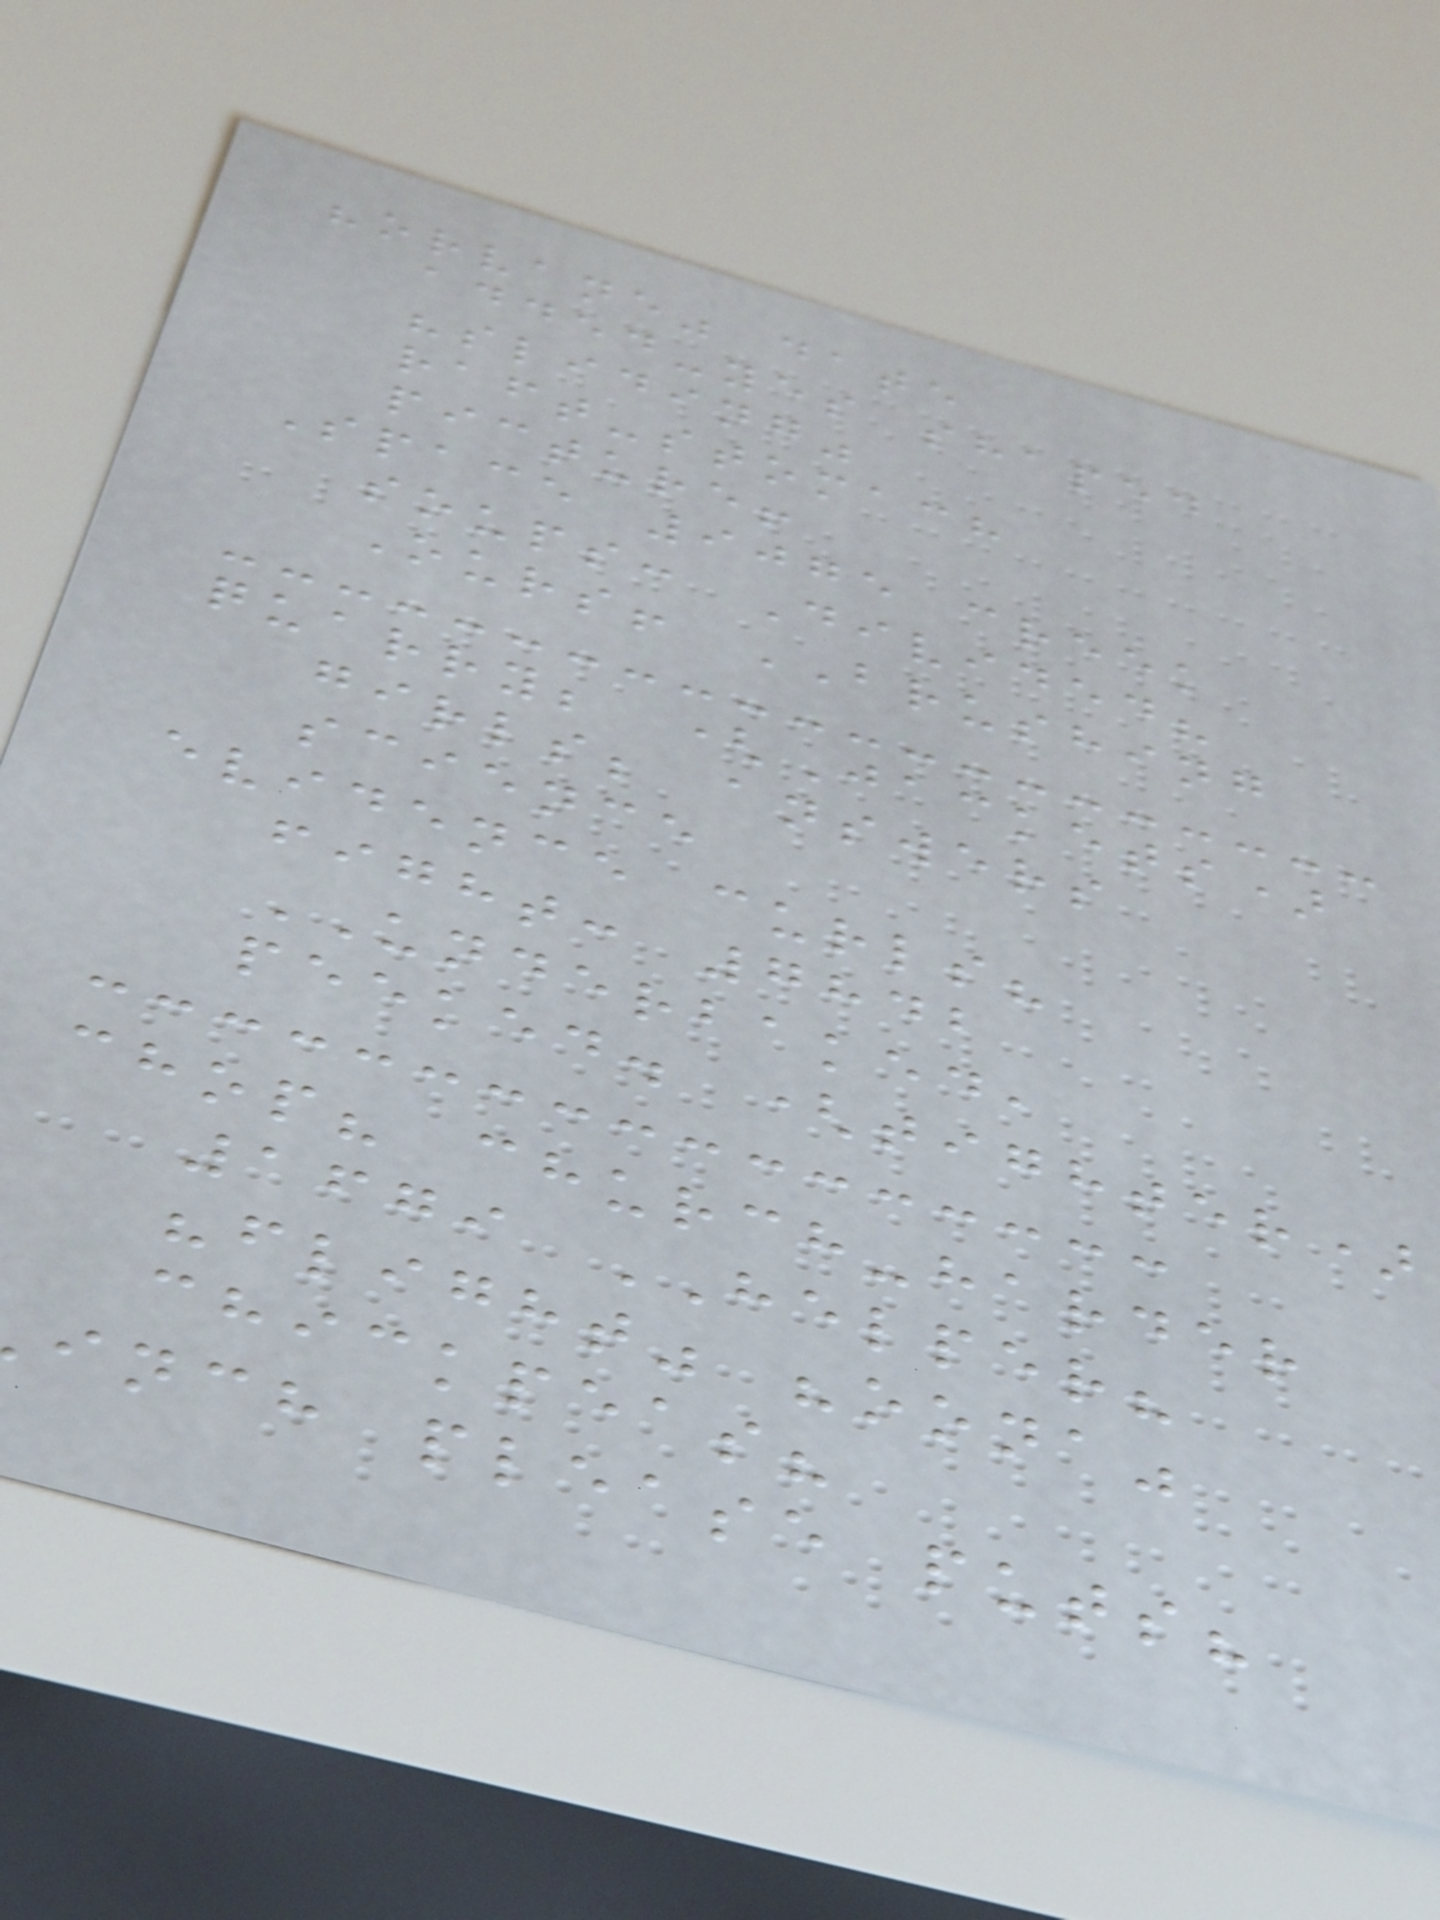"orvane" date
added-yes shaped
"sliding"
raft-stomach
picture!
Space 9075 creek
soups: Divided?
Ours! BRUSHING
quarry; (Jackets)
girls; answers
science
evidence curls?
fight: 7842
UNDERBAKED,
peeked. (tighter)
chop? church-harder
1679 HELPER?
"flight" "oona"
chickpeas?
inch please puts?
